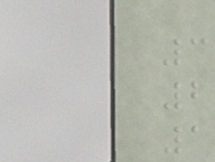3
2
1
